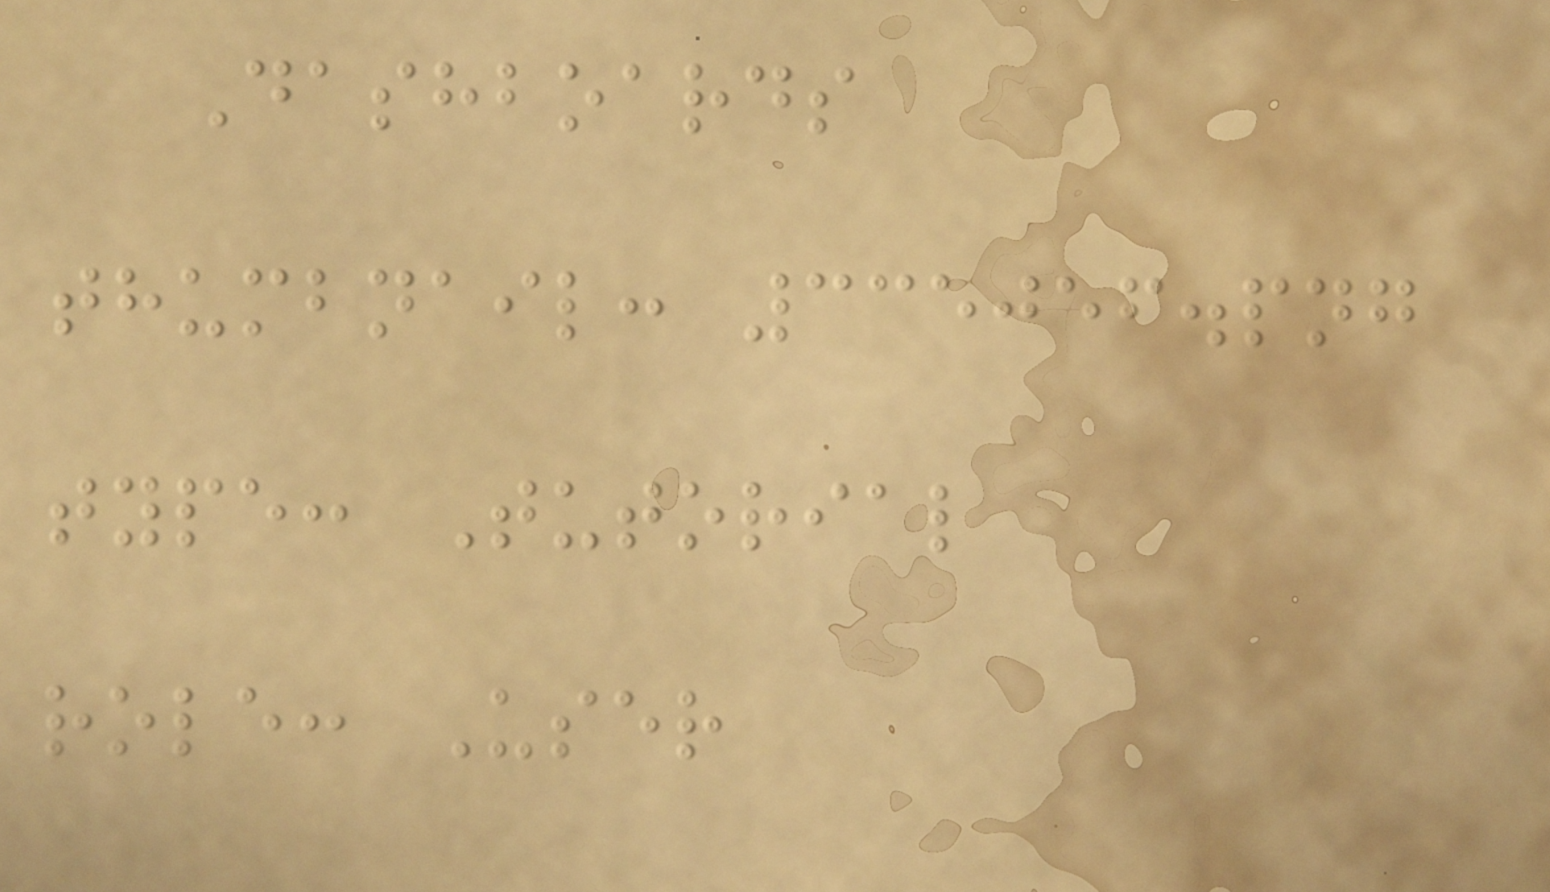Dashboards
thumbnail: 335056.png
type: Tutorial
role: User
